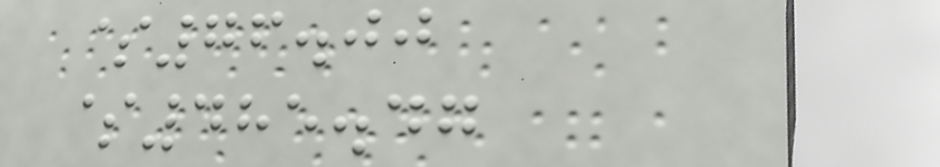$76.00
$485.47
